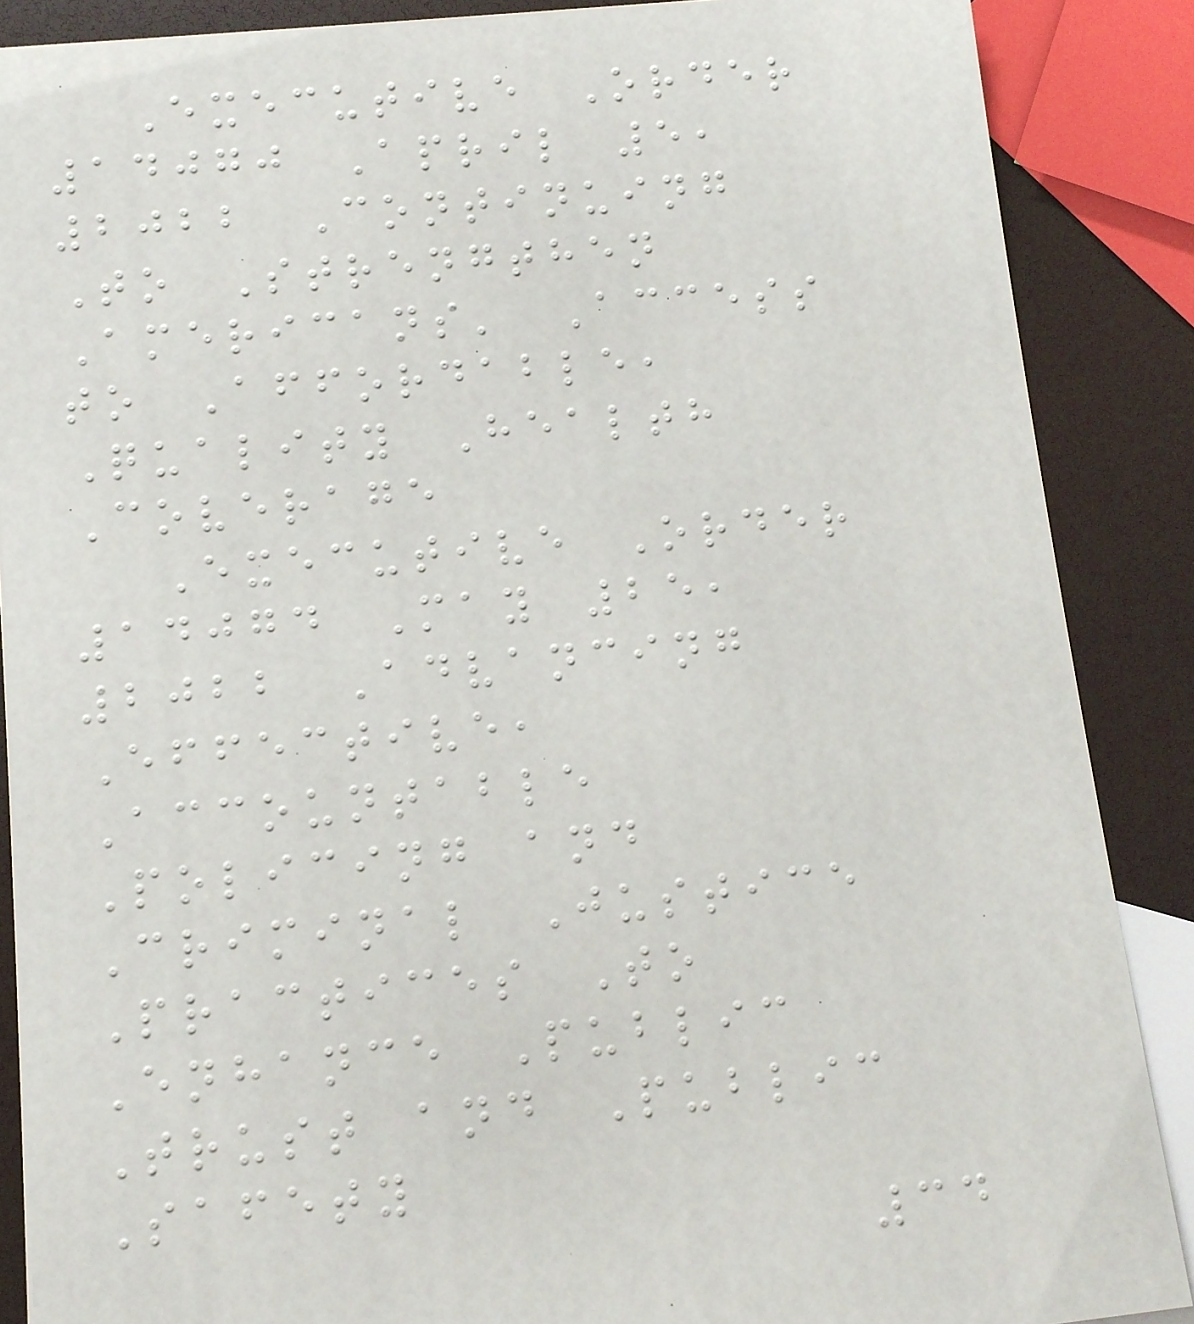Executive Order
14070 April 5,
2022 Continuing
To Strengthen
Americans' Access
to Affordable,
Quality Health
Coverage
Executive Order
14074 May 25,
2022 Advancing
Effective,
Accountable
Policing and
Criminal Justice
Practices To
Enhance Public
Trust and Public
Safety
34
